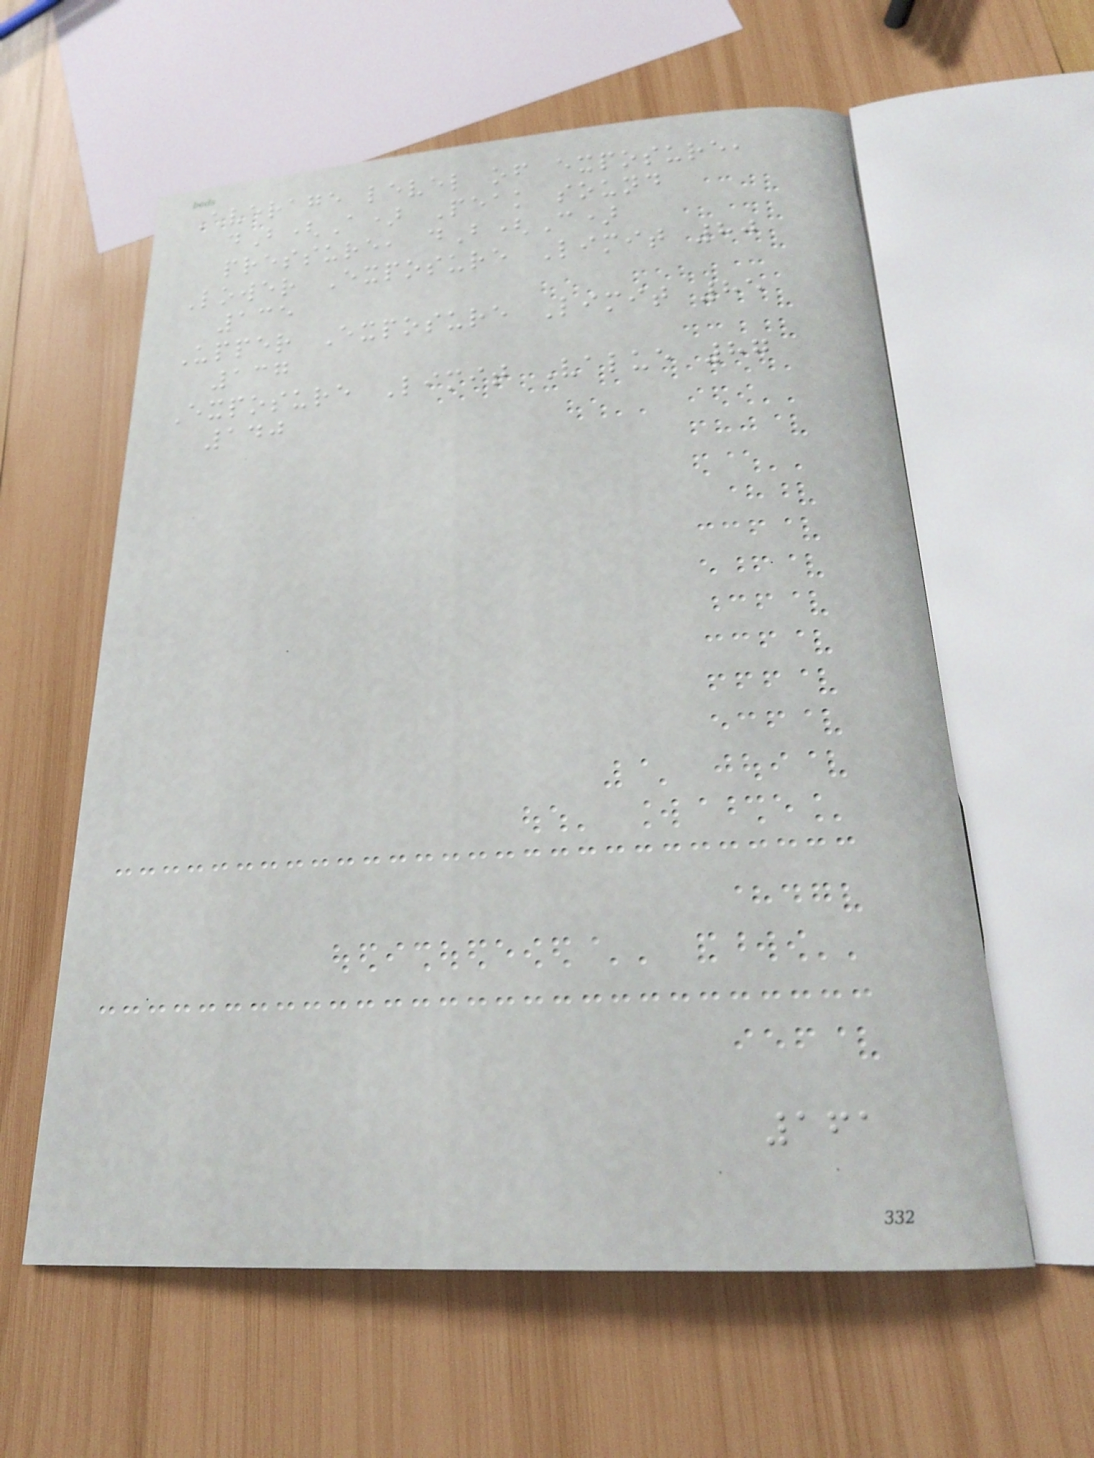Average level of exposure,
dB(A) Peak sound
pressure, dB(C)
Lower Exposure Limit 80
135
Upper Exposure Limit 85
137
Exposure Limit Value 87
140
161
